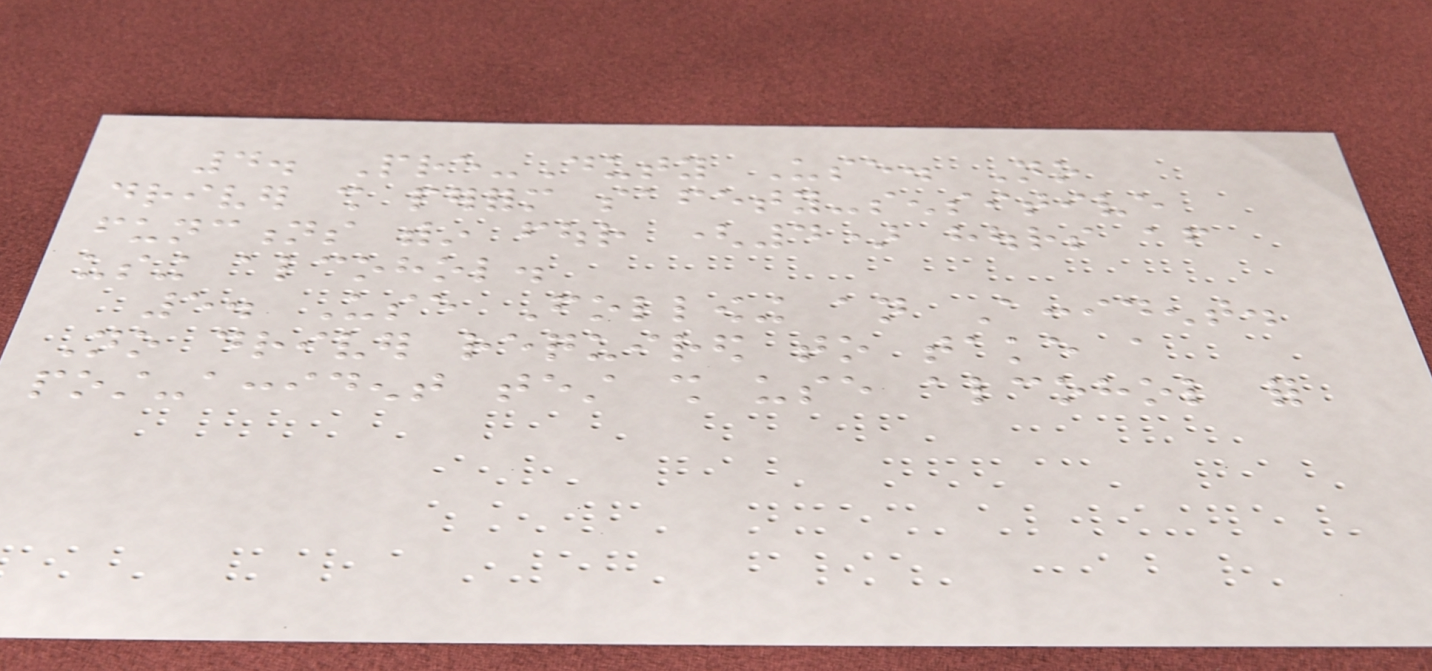4. Pre-Duty Use. No
driver shall perform safety-sensitive
functions within four (4) hours after
using alcohol.
5. Use Following an Accident.
No driver required to take a
post-accident test shall use alcohol for
